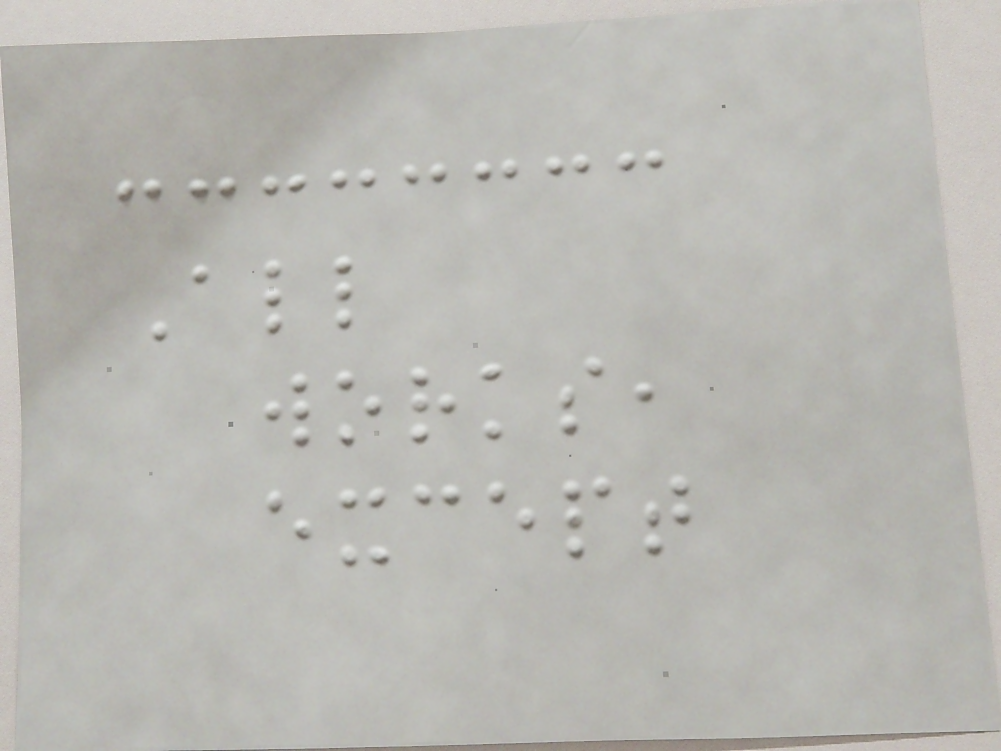All
works,
except
